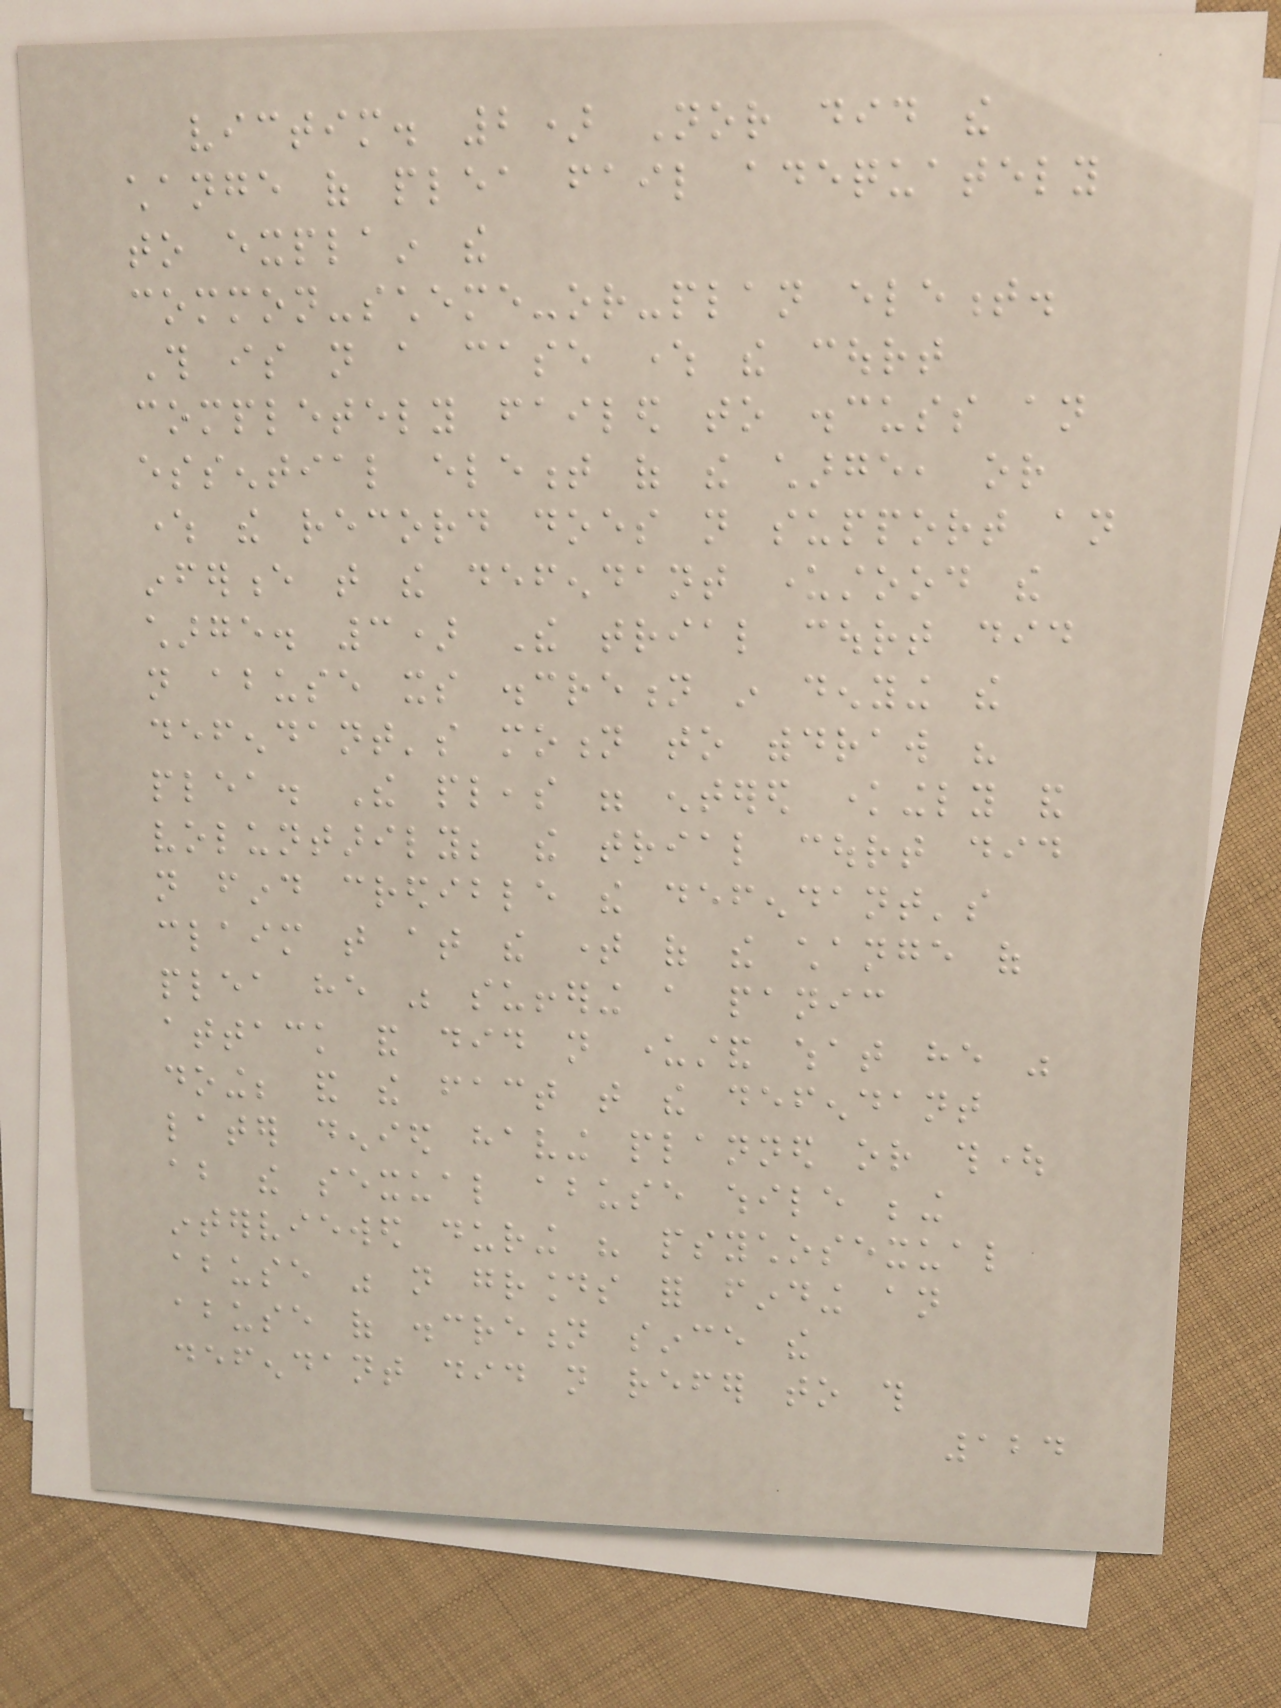victim. 2) Nor did the
change of plea fail adequately
to explain the
common-scheme-or-plan element.
This is not a case where the court
completely failed to discuss an
essential element of the charge, or
where the record does not support an
inference that the defendant understood the
charge. 3) The trial court did
not abuse its discretion in denying the
defendant's motion to withdraw his
plea. The pleas were entered knowingly and
voluntarily; the trial court did
not find credible the defendant's
claim that at the time of the change of
plea he was suffering a panic
attack and did not understand what he was
doing; and the fact that the defendant
later denied having planned or thought
about the sexual abuse while being
interviewed during his psychosexual
abuse was not grounds for finding an
abuse of discretion since the
defendant did not refer to this
124
